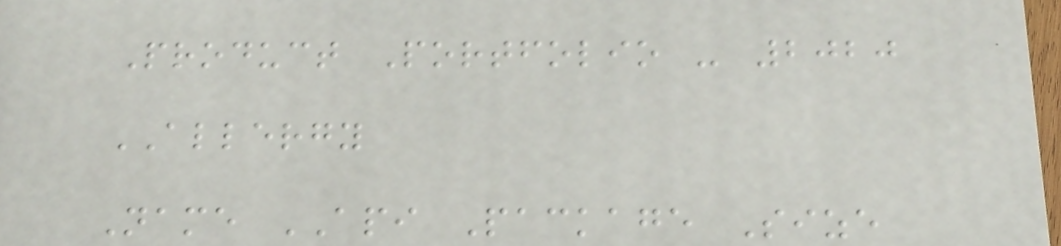Product Portfolio - 2020
ALLERGY
Name API Package Size
